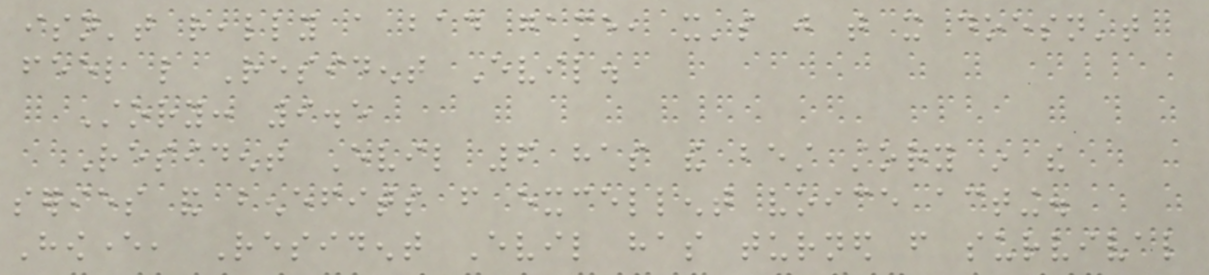isn't really a bad game, it's just that it doesn't
feel like Resident Evil.
Story: 9.5
Resident Evil 6 has the best story in the
series and benefits from excellent voice acting.
However, Resident Evil has turned from survival
